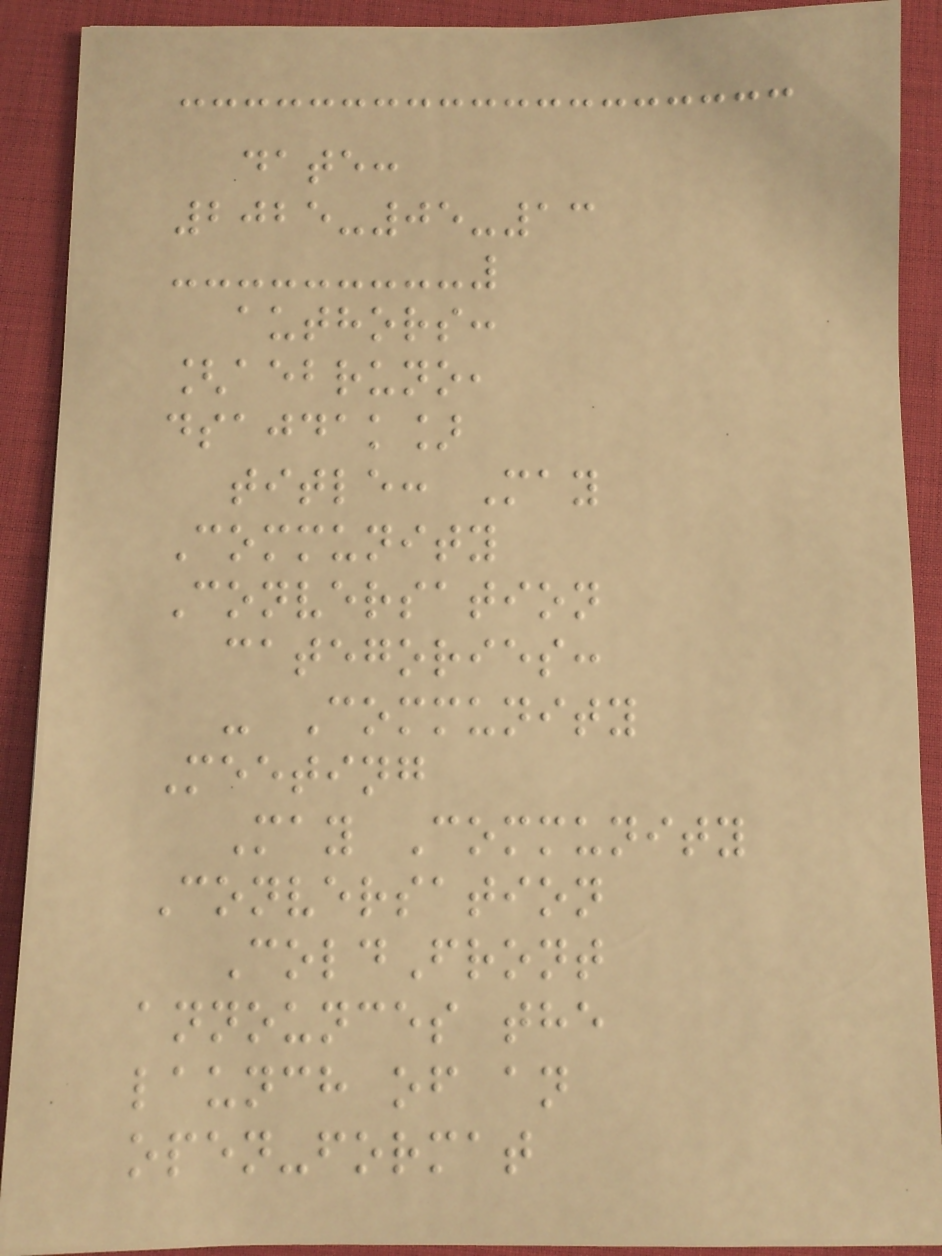date:
2025-05-13
authors:
[aebruno,
dsajdak]
title: May
Community
Conversation
categories:
- Community
Meeting
May Community
Conversation
ColdFront
announces the
launch of an
open-format
